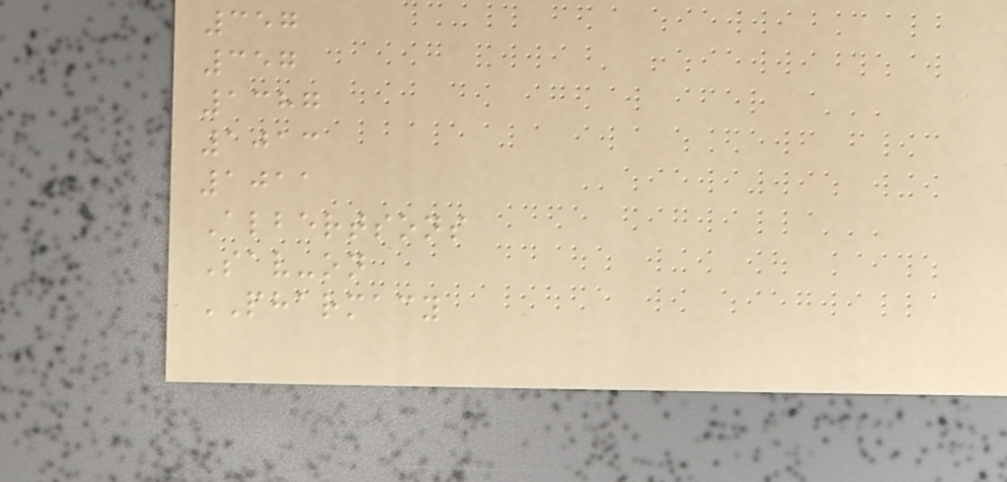357
357
1387
1013
1011
Albertsons
Sav-on
PHARMACY
